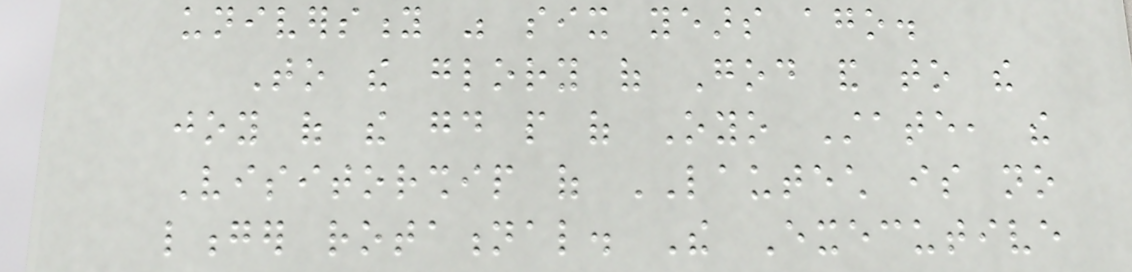university was six years ago.
To the glory of God and to the
joy of the good people of Oyo State, the
Visitorship of LAUTECH is no
longer rotational. The Executive
